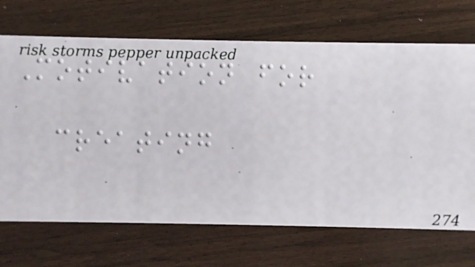Motivation for
creating
